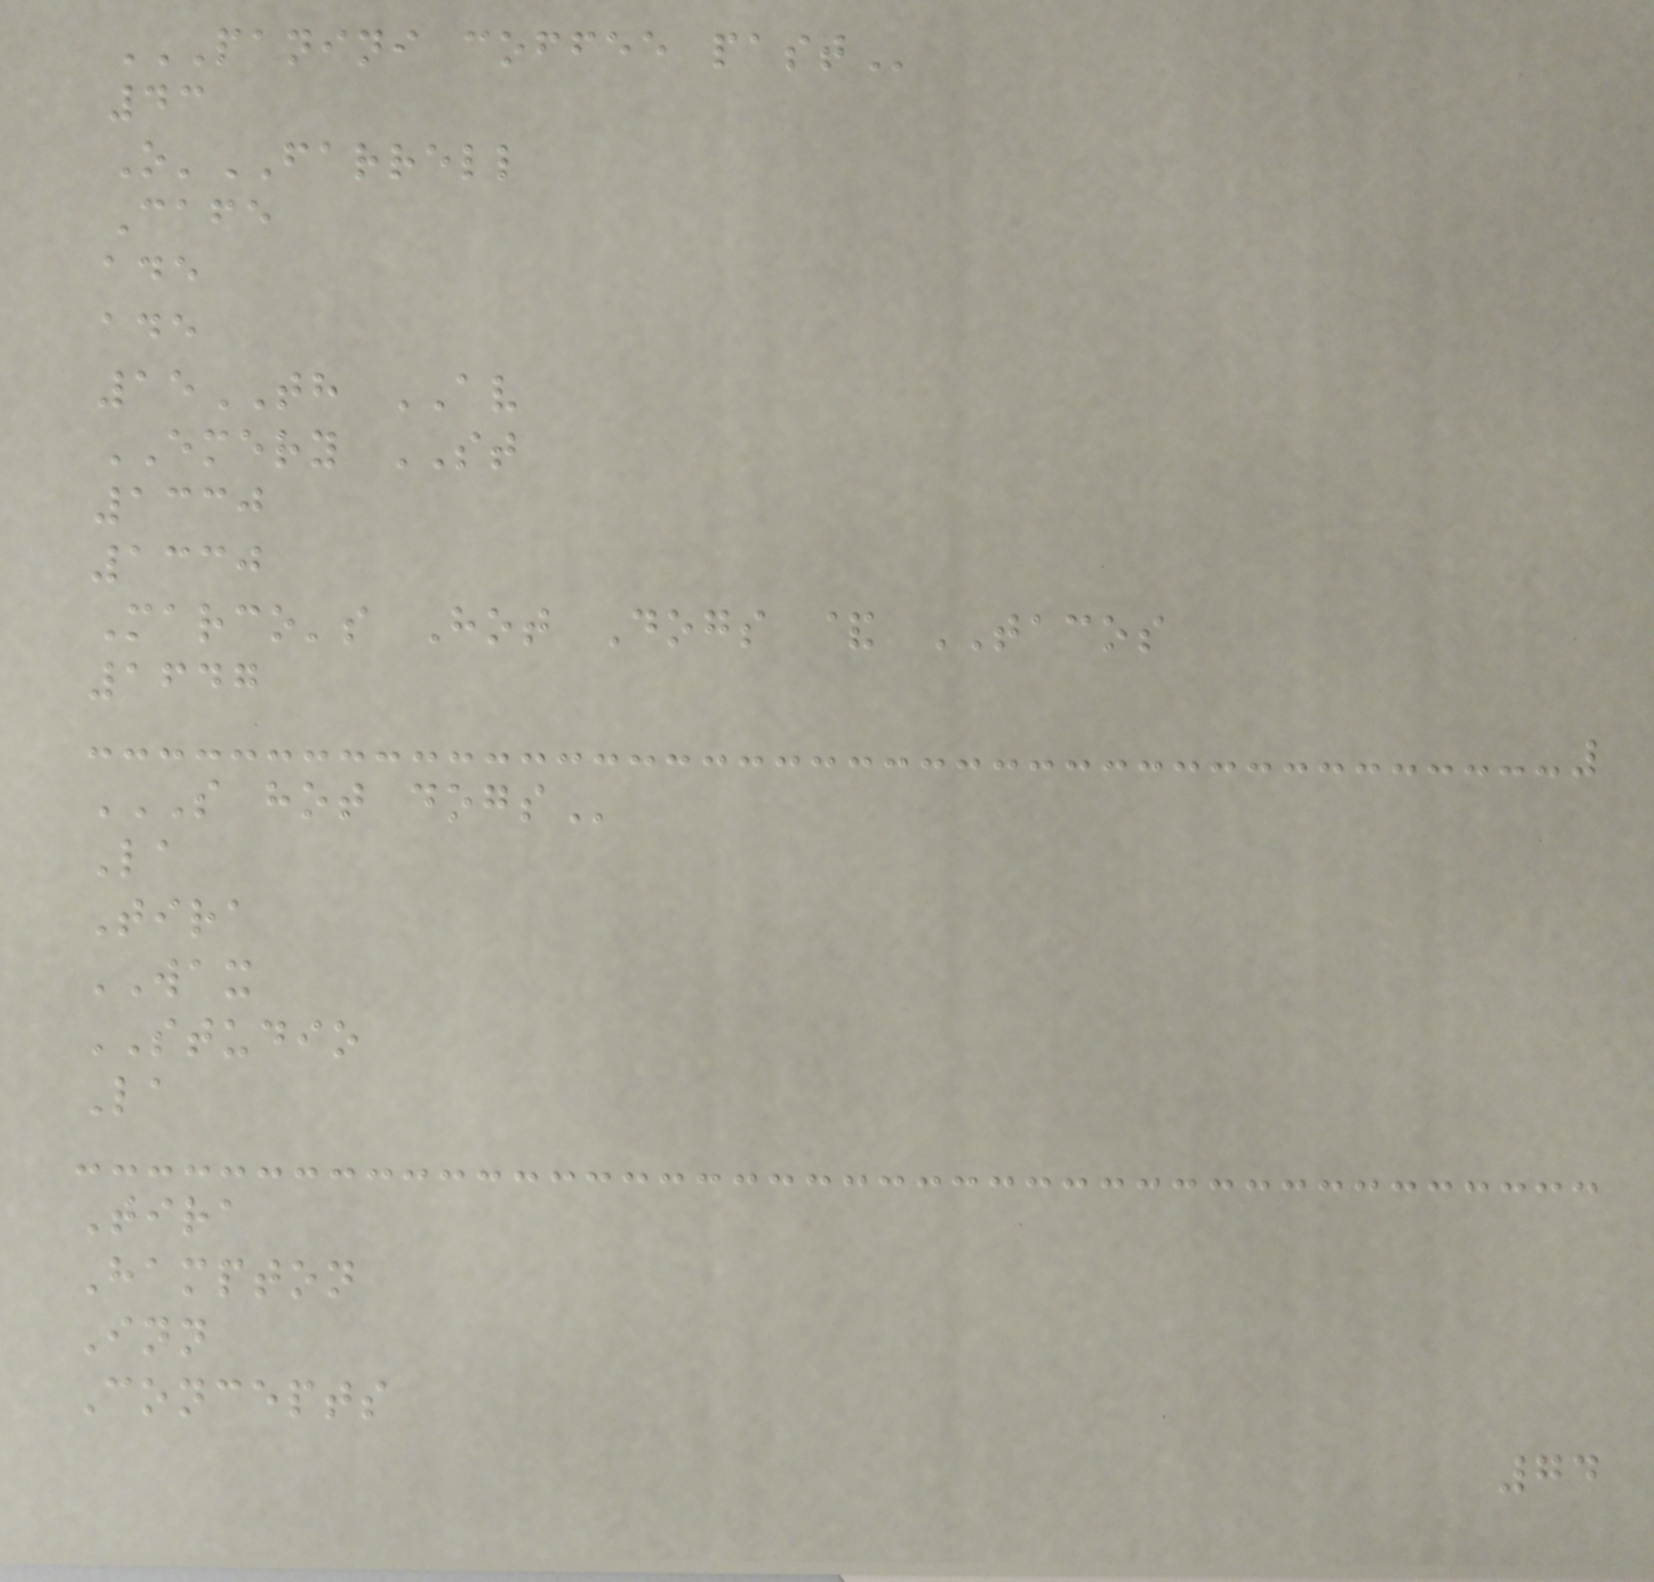PANINI COFFEE PAST
43
O'FARRELL
Cafe
ade
ade
15TH AV
EMERY ST
1330
1330
Marco's Hot Dogs & TACOS
1647
S HOT DOGS
La
Tira
WAX
STUDIO
La
Tira
Hampton
Inn
Concepts
74
